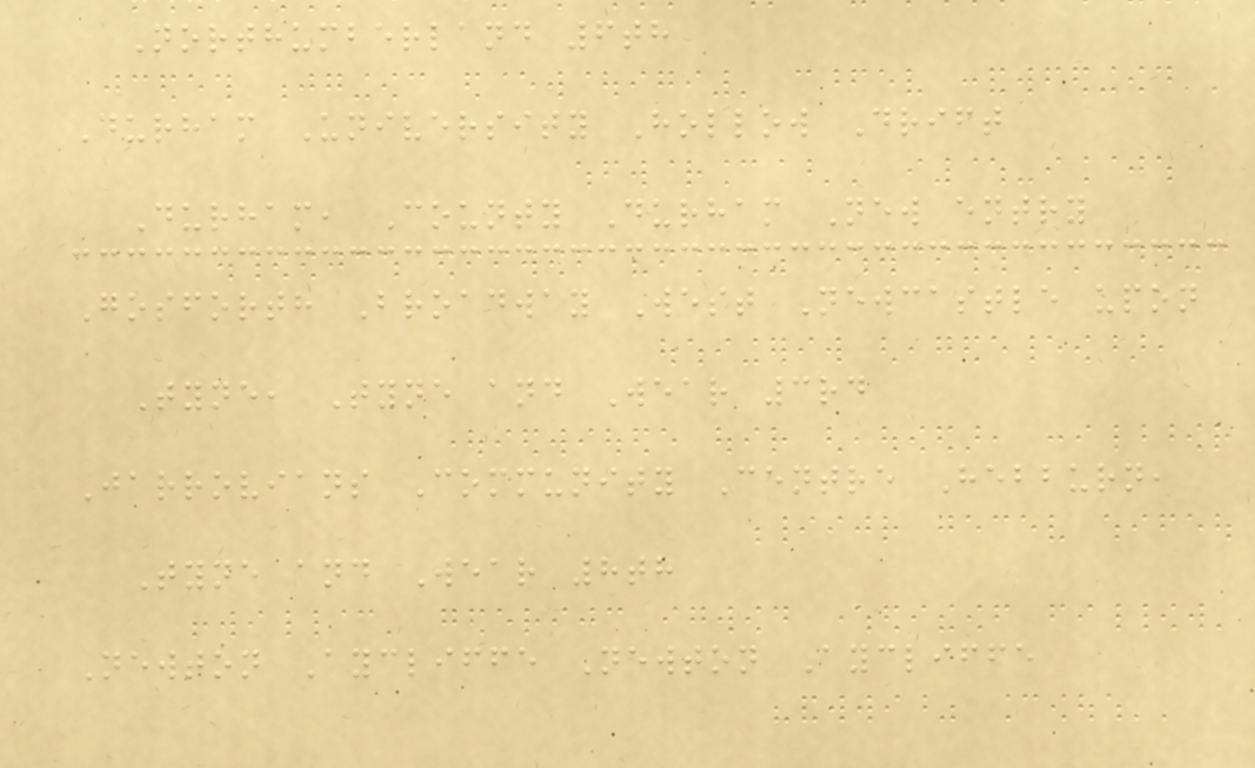Northumberland 6th
Durham University Hollow Drift
Durham, County Durham New entry
Gosforth Broadway West Newcastle upon
Tyne, Tyne and Wear 3rd
Jarrovians Community Centre Hebburn,
Tyne and Wear 8th
Newton Aycliffe Newton Aycliffe
